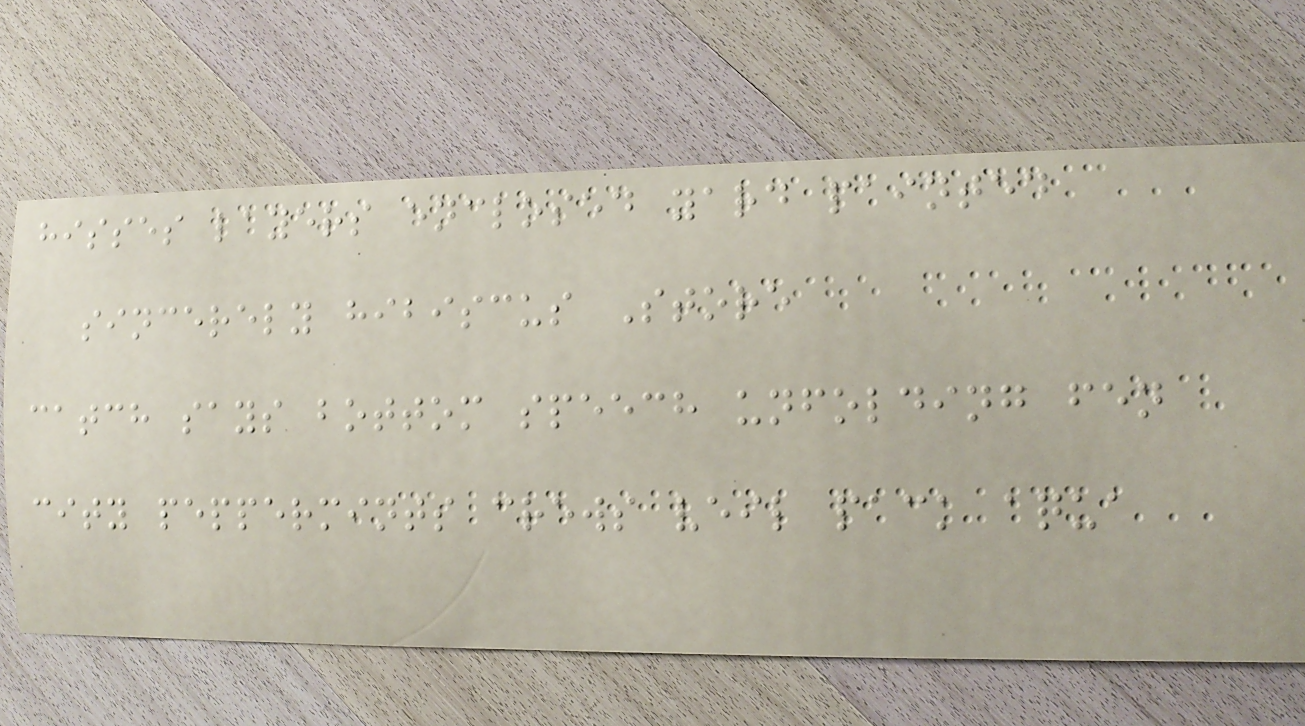hisses layers enclosed yard painted
sincerely hibiscus Store
catch says bottom speech unfolding fen
city peppermints crews veil pack aqua
